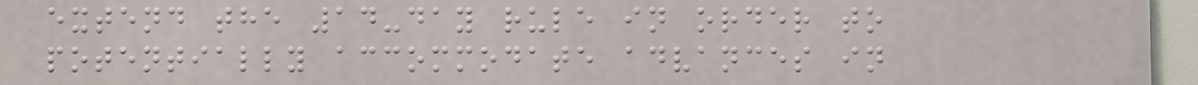extend the 14-day rule in order to
potentially accommodate advances in
